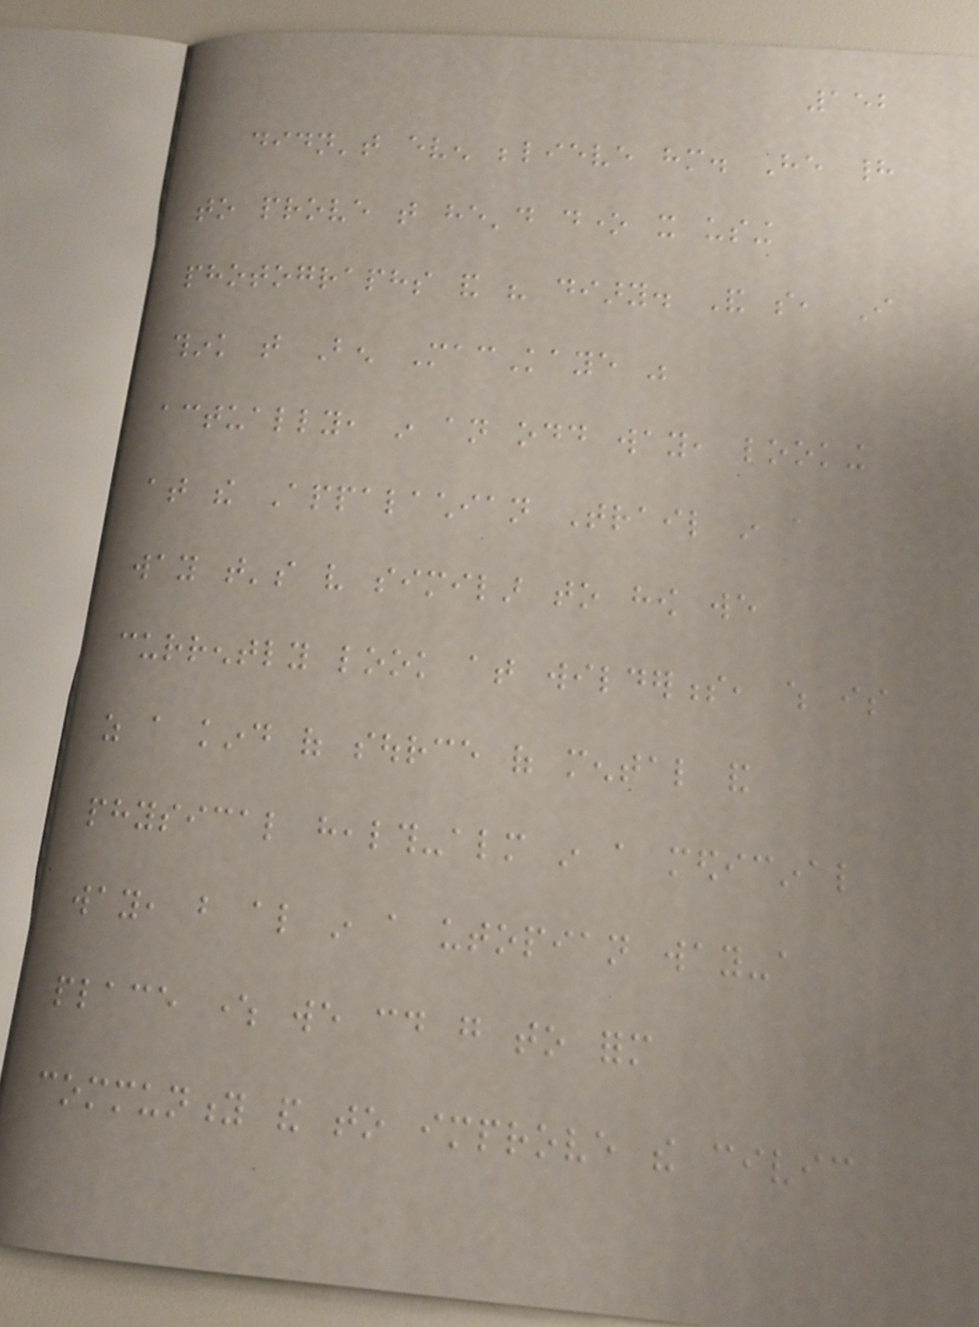152
didn't even believe him. He had
to prove that he'd done it using
photographs and his diary. And so, I
think that Ben MacKaye was
actually, in an odd way, looking
at the Appalachian Trail in a
way that's very similar to how we
currently look at wilderness, which is
as a kind of source of mental and
physical health-almost in a medicinal
way, but also in a utopian way-a
place where we could go to form
community and to improve the civic
